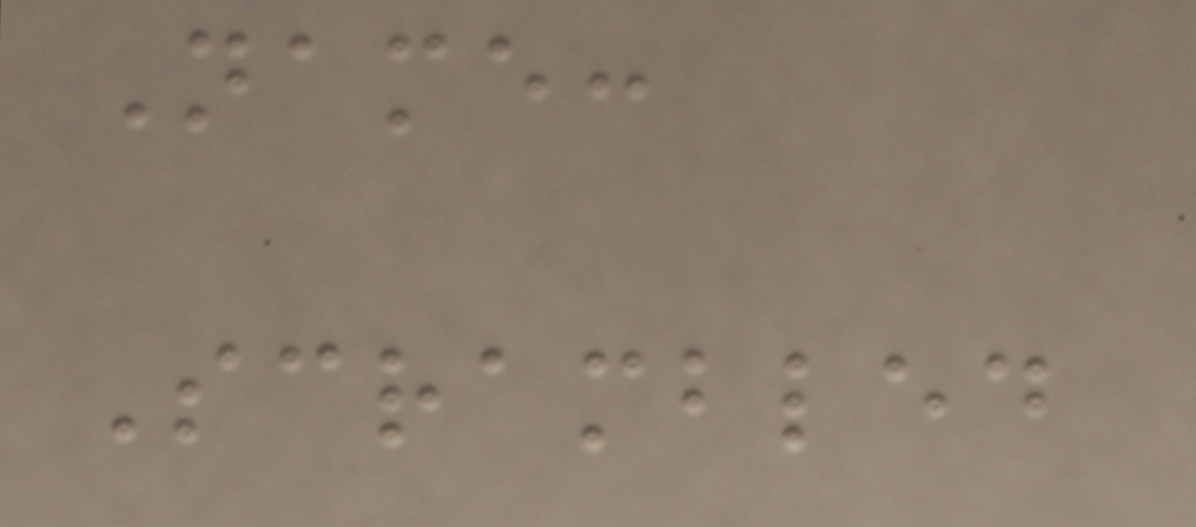Name:
Scrambled
